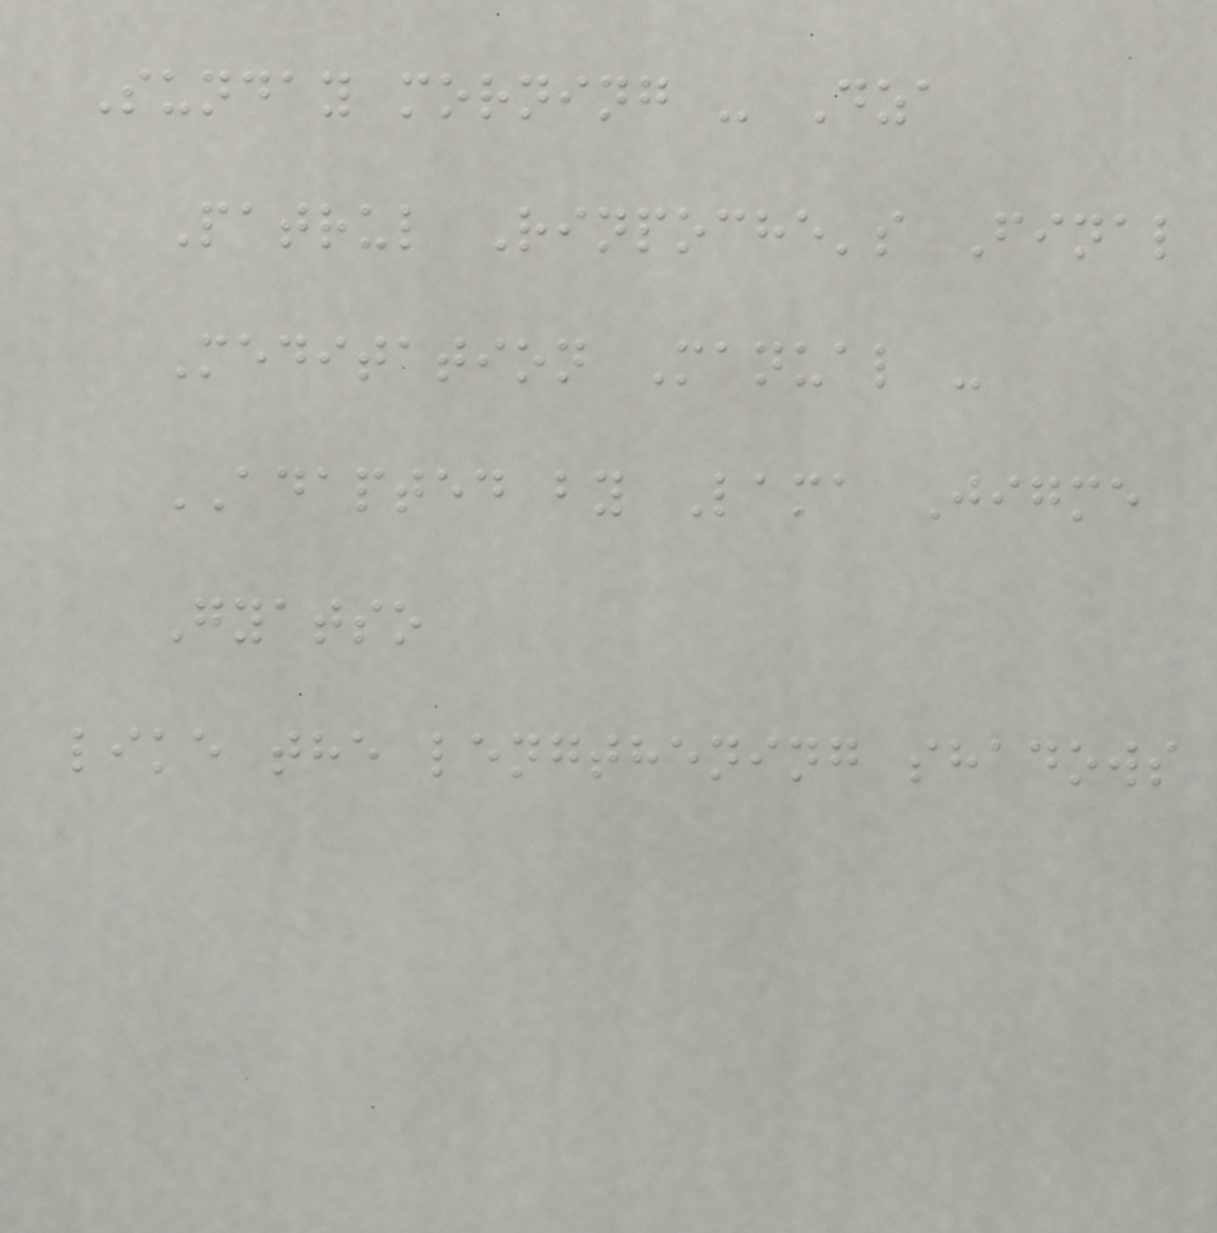Sunday morning - Dza
Patrul Rinpoche's Final
Meditation Manual -
ADAPTED by Lama Jigme
Gyatso
like the lengthening shadows
